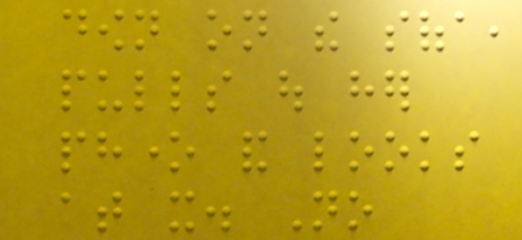down on the sofa,
pulls out her
phone and looks
at it. No
